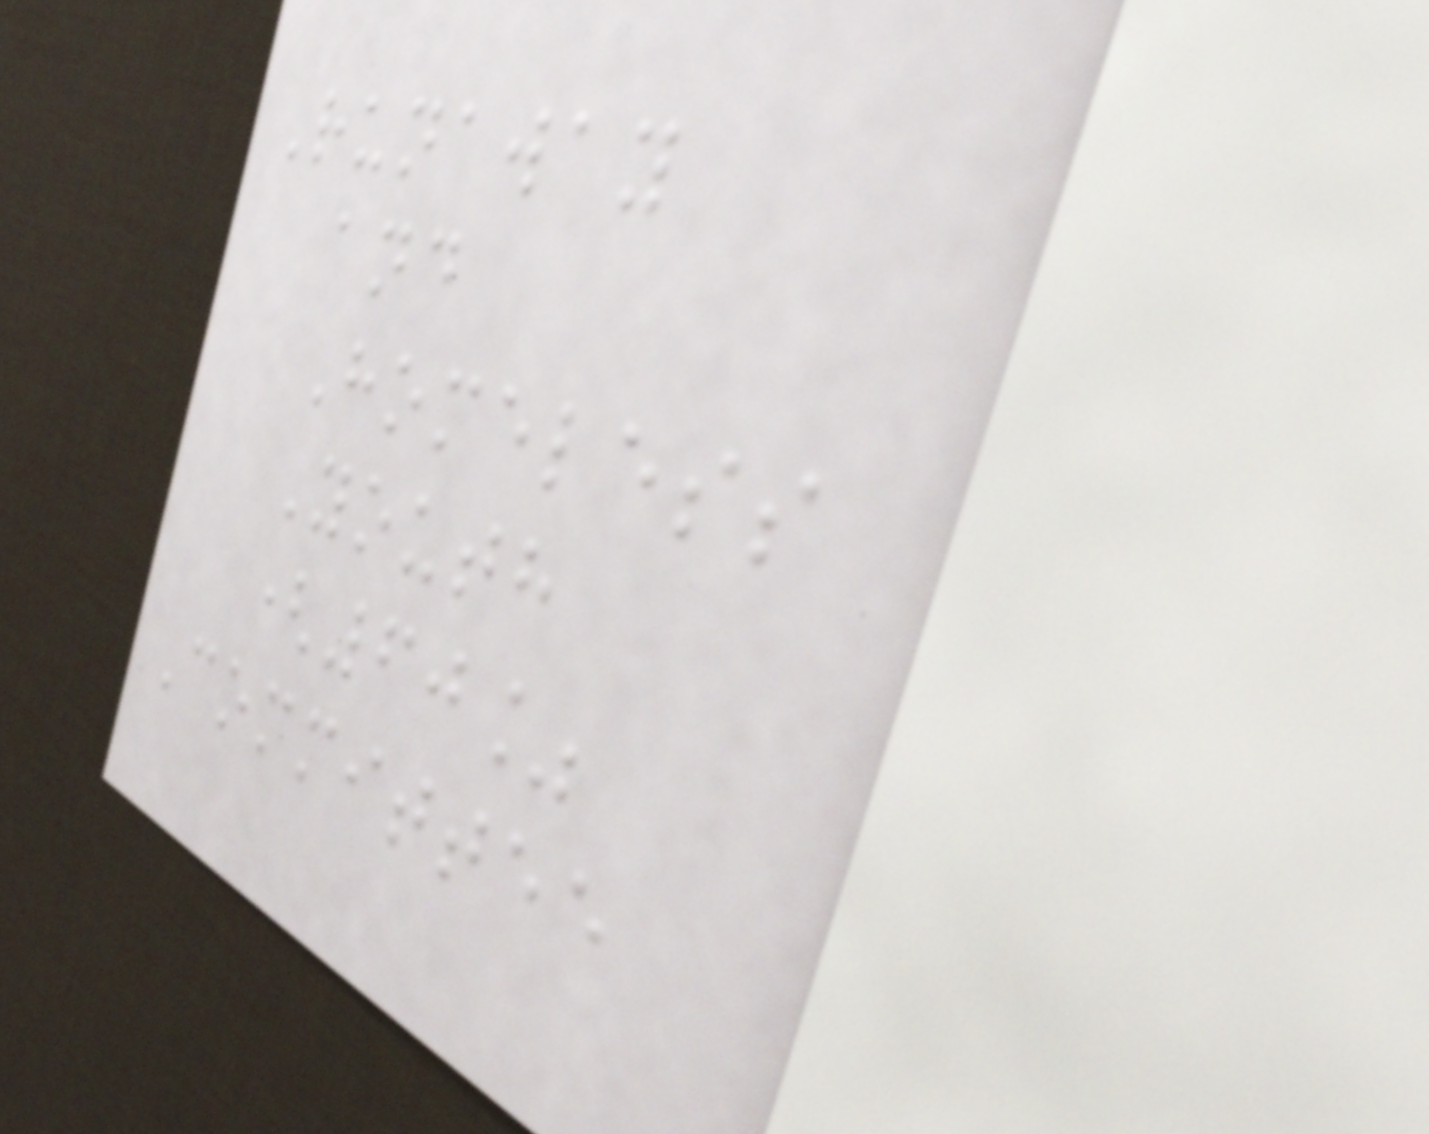Runaway
and
Homeless
Youth
(60%
Committee
